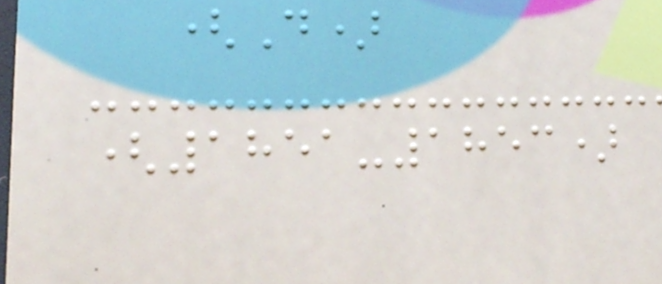(D)
(1851-1853)
